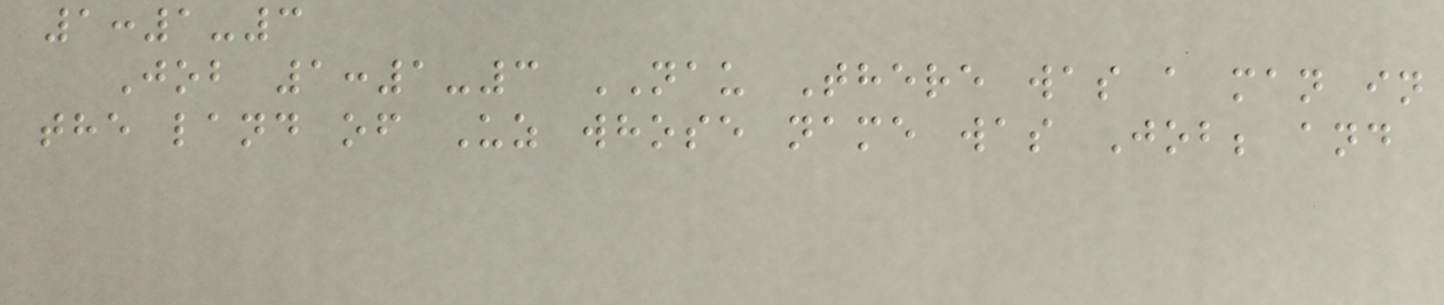1:1-3
Job 1:1-3 NAU There was a man in
the land of Uz whose name was Job; and
